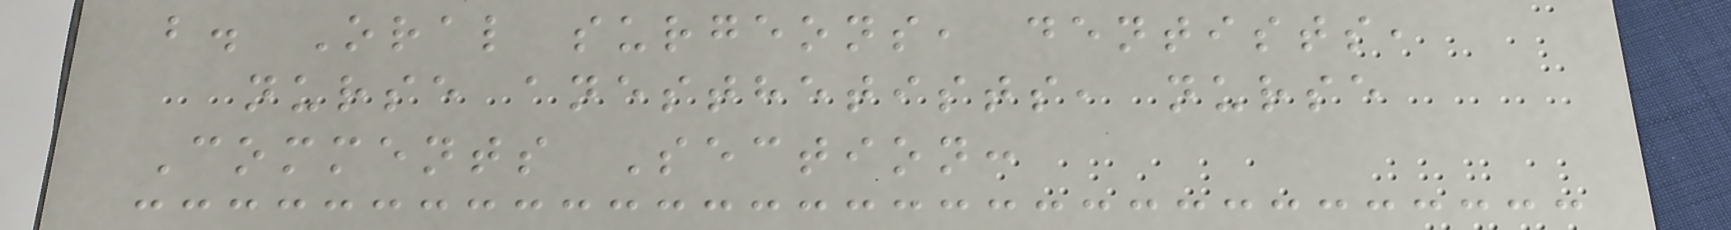b. Oral surgeons, dentists,
nurse anesthetists, nurse
Comments Section:
